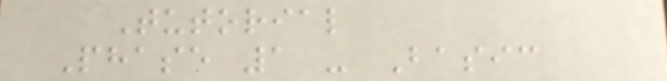Tutorial
Phase 1 - Basic
